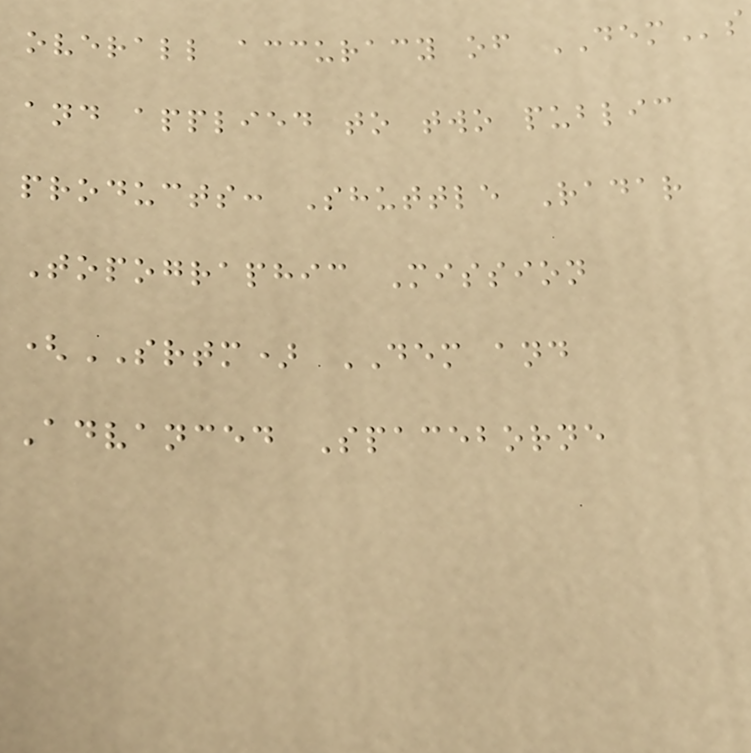overall accuracy of DEMs
and applied to two public
products: Shuttle Radar
Topographic Mission
(SRTM) DEM and
Advanced Spaceborne
